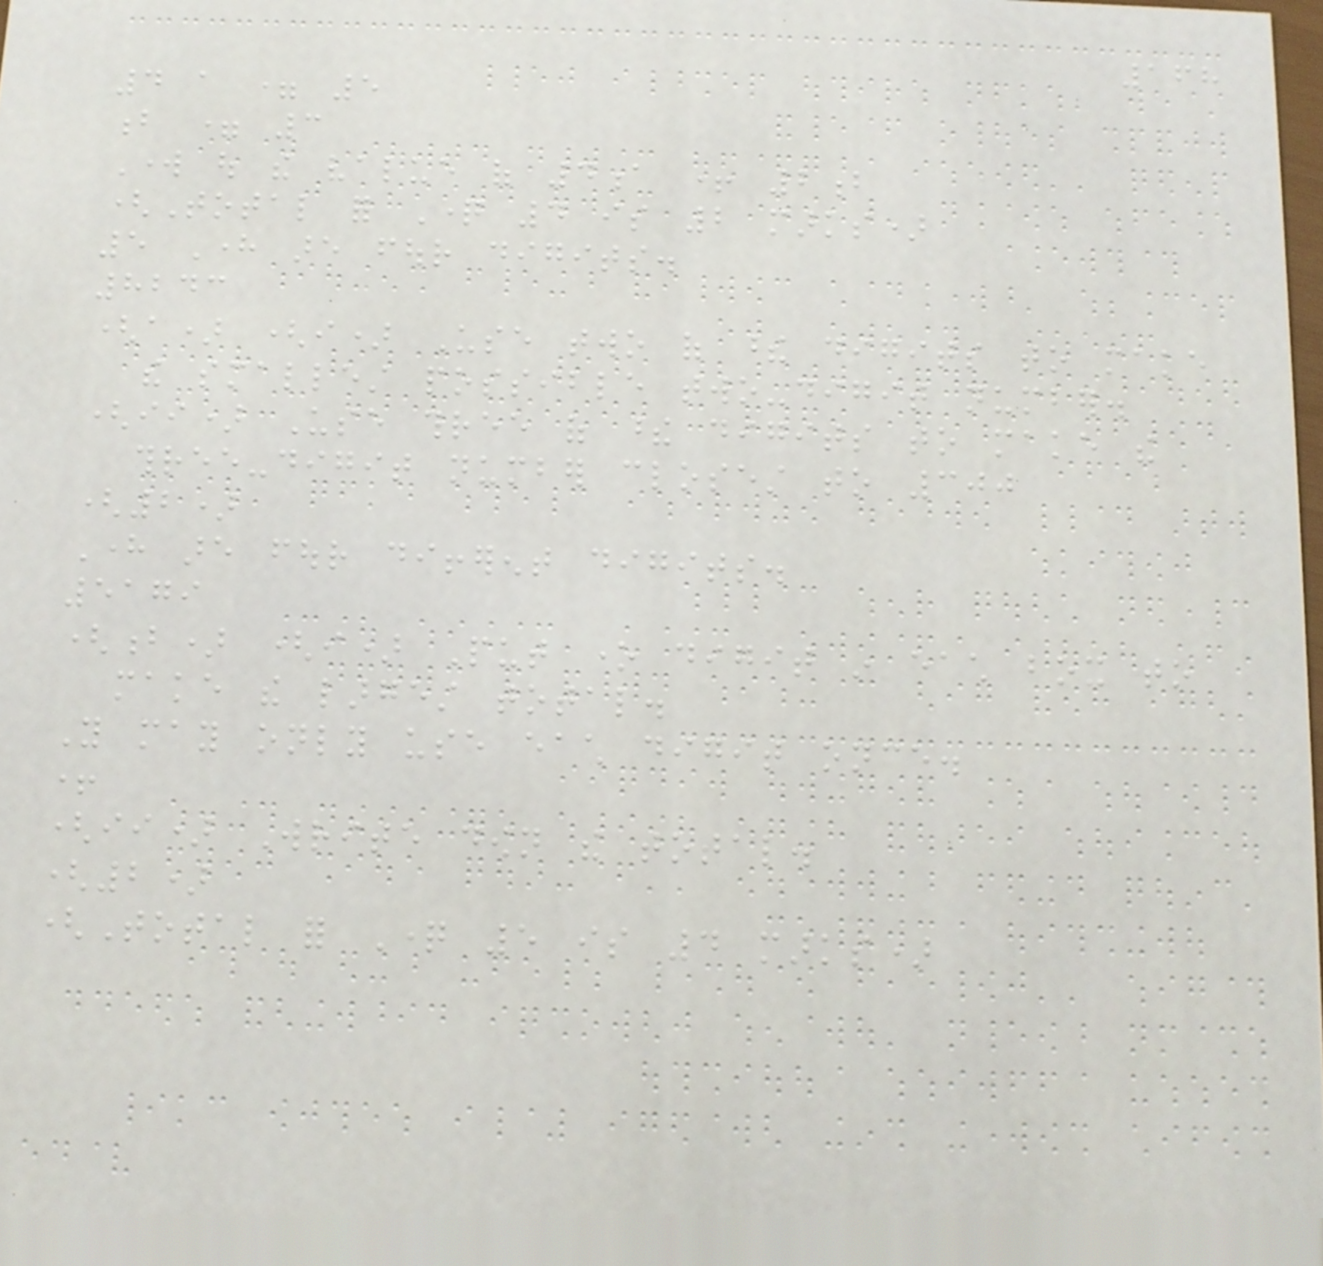168
4 a = 5
b = 3
Work out the value of 4a + 2b
(Total for Question 4 is 2 marks)
5 Here are four digits.
8243
(a) (i) Use two of these digits to make
the smallest possible two-digit number.
(ii) Use three of these digits to make the
three-digit number closest to 300
(2)
Here are four different digits.
5179
(b) (i) Put one digit in each box to
make the largest total.
You may only use each digit once.
+
(ii) Write down the total.
(2)
(Total for Question 5 is 4 marks)
